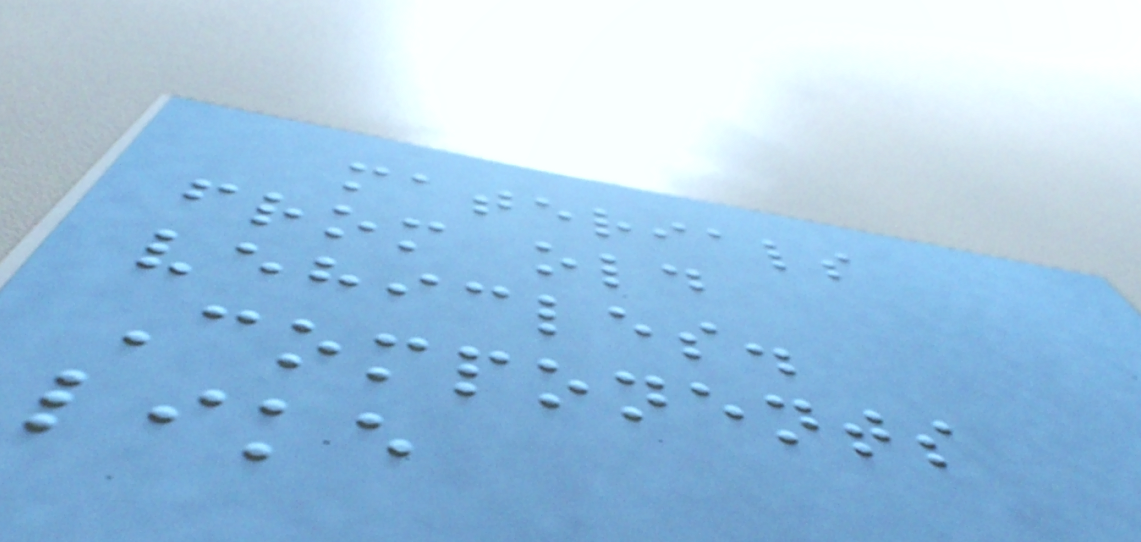materials
from old
vehicles.
Components
like
